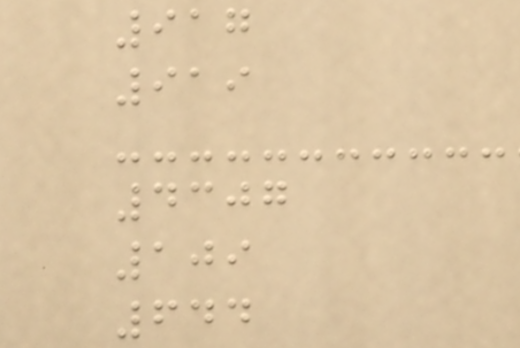917
919
4307
109
644
